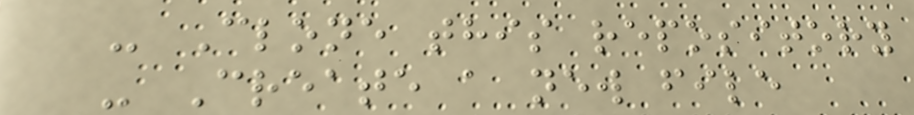- Clone this repository
- Create a new file
